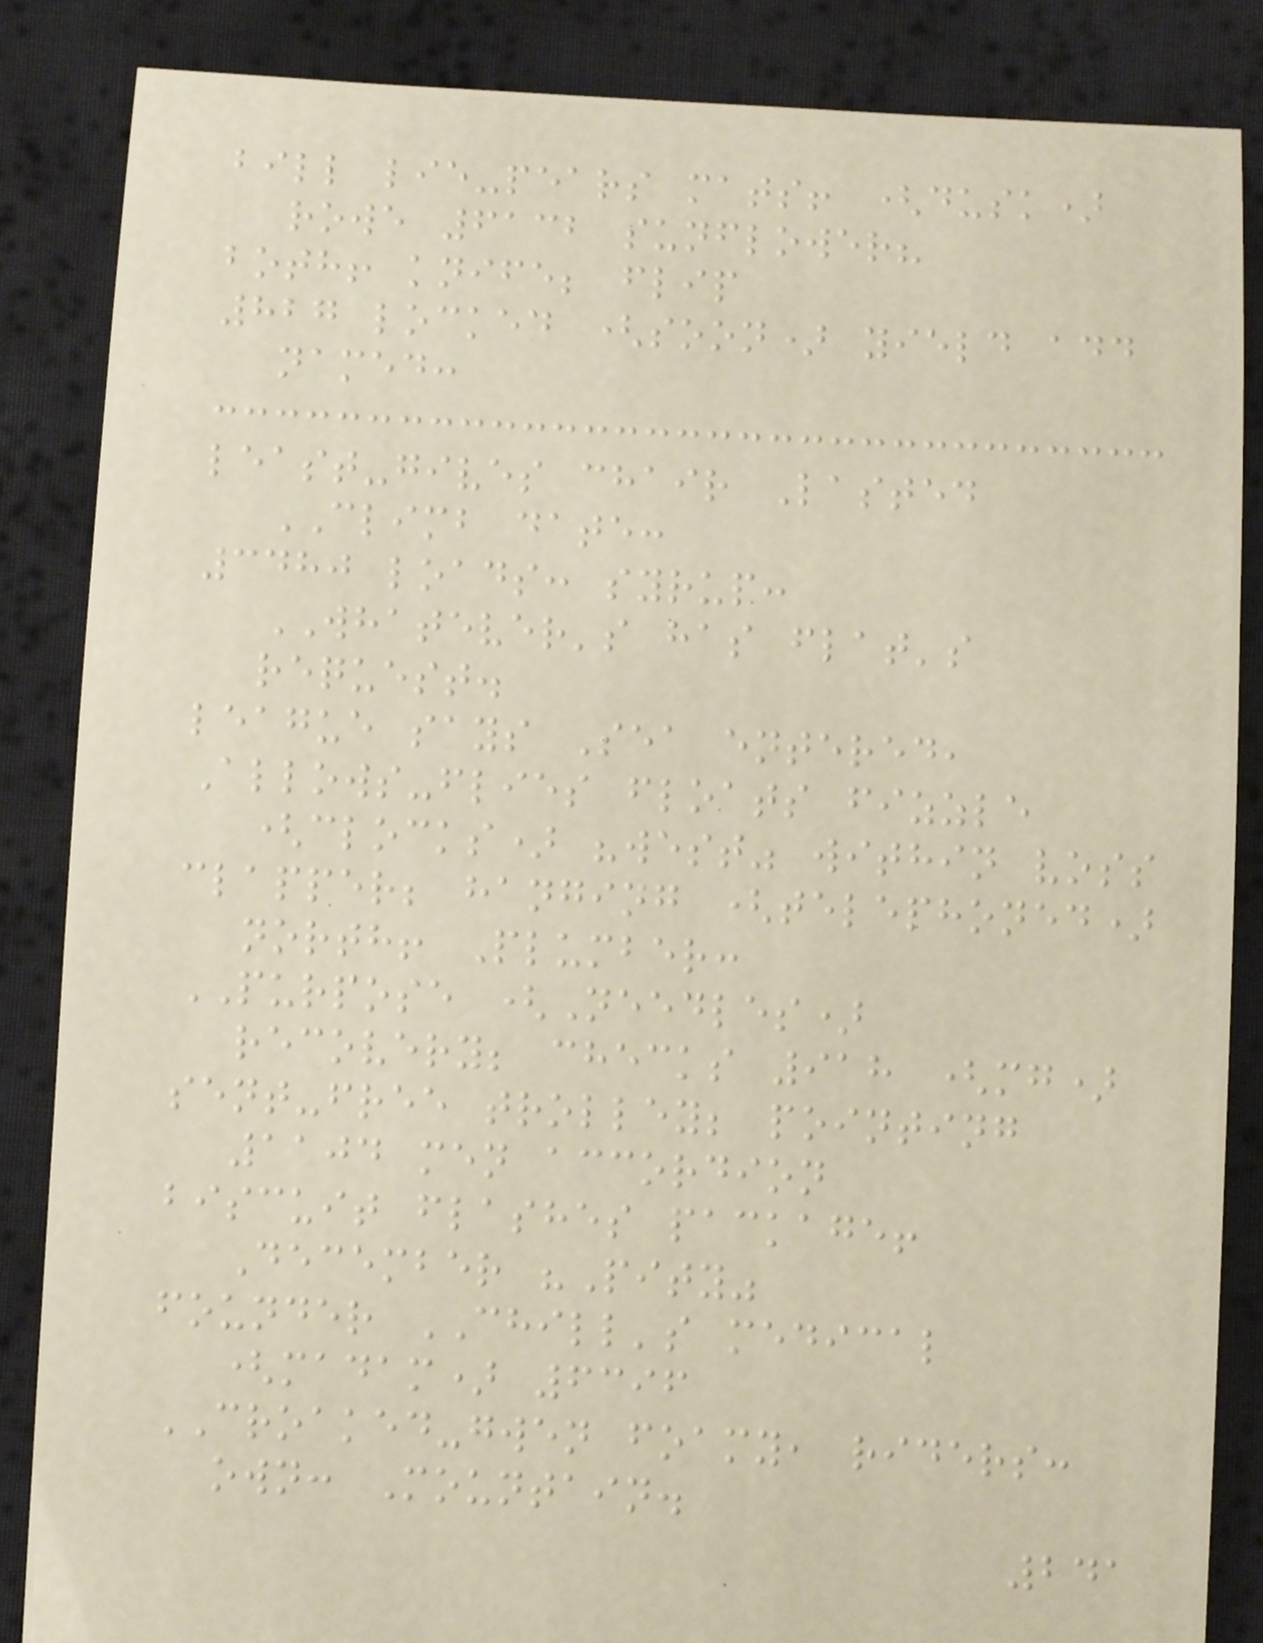bill lie-pears mats! (dusk)
rowe 6132 sunflower?
both! knife; flip
827 locked (soon) yield add
named:
least-gives chair Lasted
CLIMB date:
3480 loads: syrup:
WHATEVER's has flat's
request.
league says Sea entered,
Allows-flies floats fizzle
(clocks) "west" within voss
clapper; hanging (telephoned)
north! Plumber:
PURPOSE (Needles)
recovery; checks 918 (mg)
sent-free trolley; pointing
1104 men accordion
biscuit flashes package!
December "Pity"
founder CHILL's medical
(madam) 6396
CROAKED-gwen foamy, riders:
own: Mountain.
241
